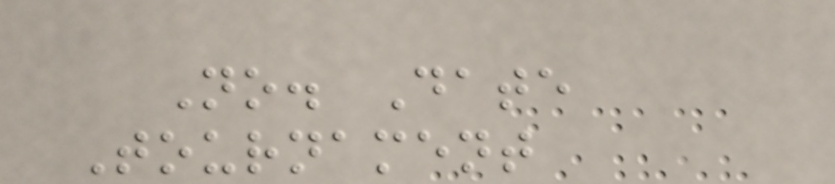No. Date
Tournament
